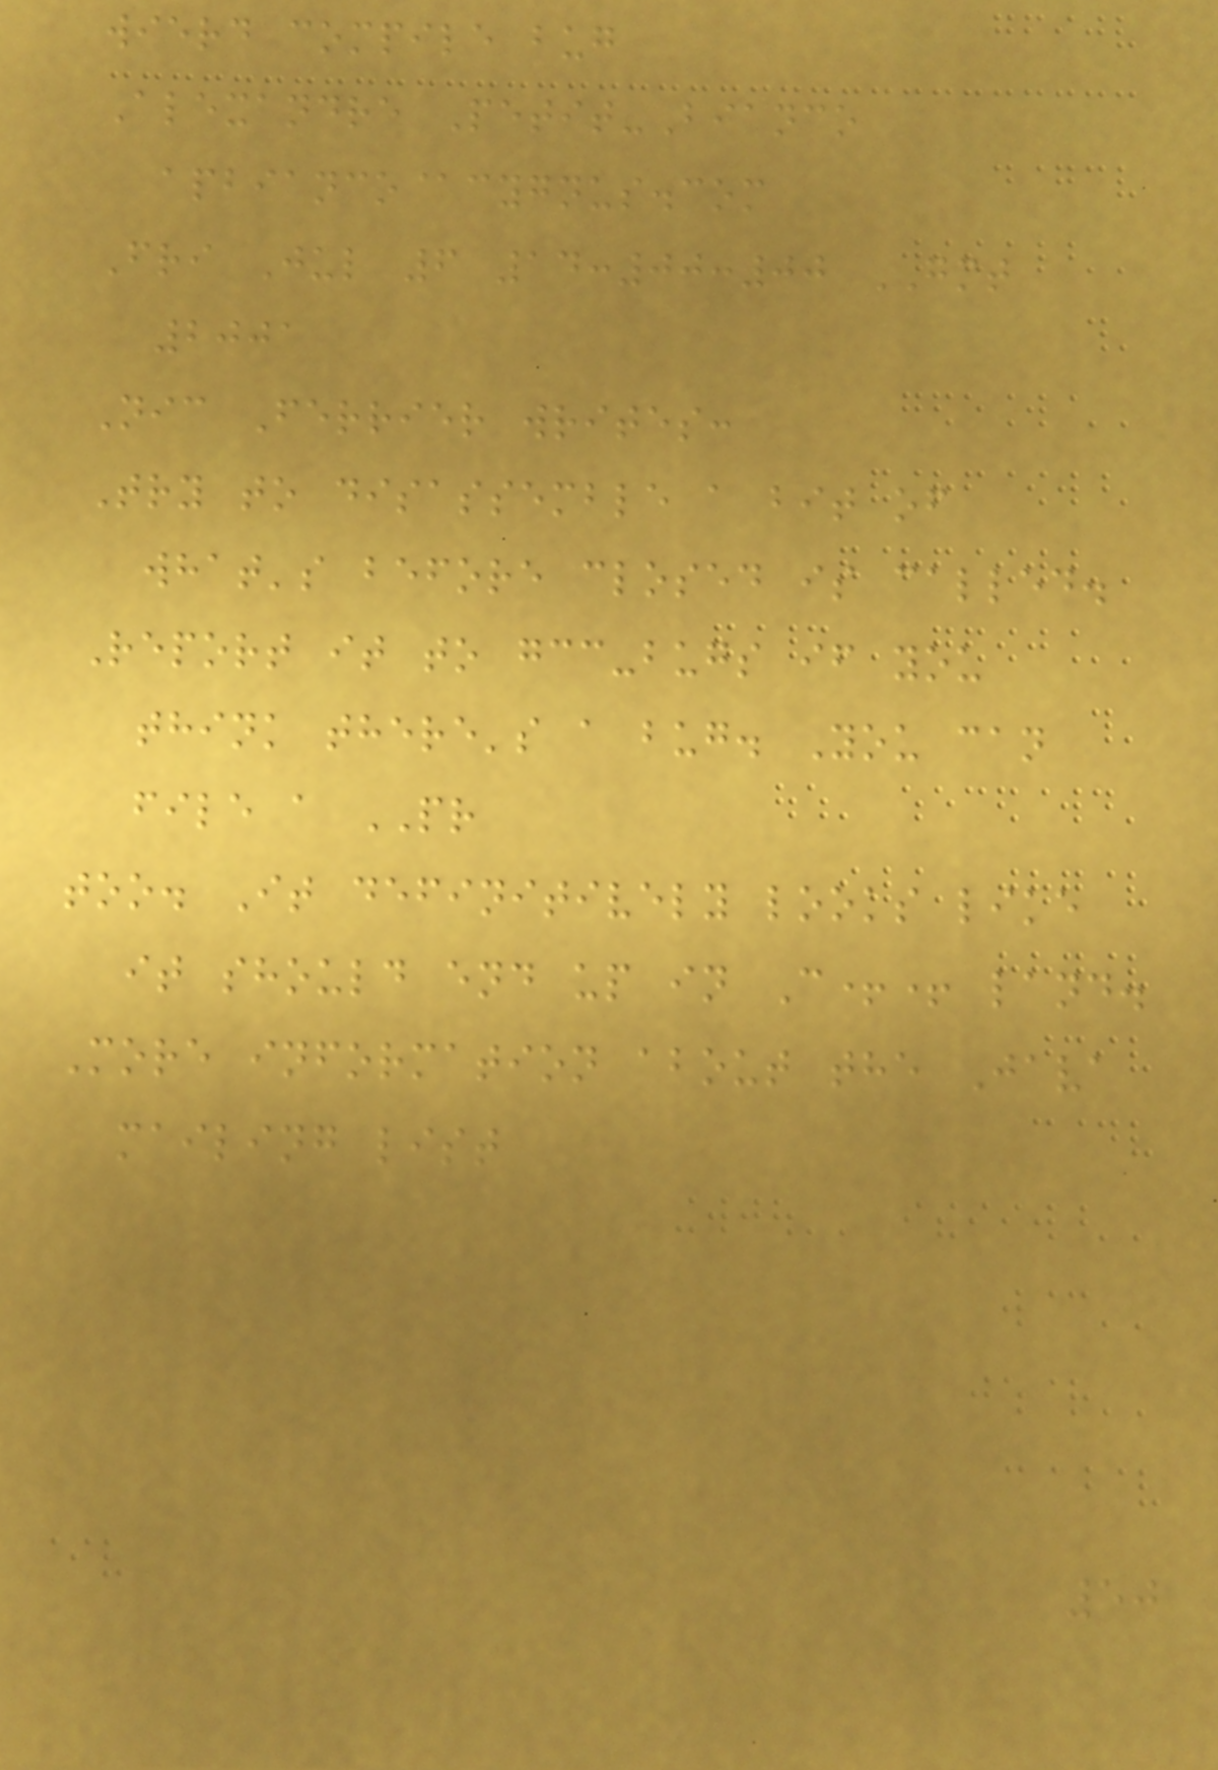wierd compile bug
Alexandre Petit-Bianco
apbianco@cygnus.com
Fri Jul 6 14:00:00 GMT
2001
Nic Ferrier writes:
Try to disassemble a bit of
what's before closed is called.
Report it to gcc-bugs if you
think there's a bug. You can
file a PR
too. It definitively looks like
it should end up in C++ land.
More information about the Java
mailing list
50
